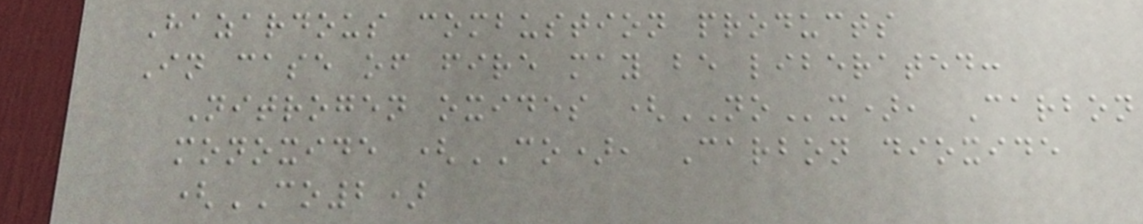Hazardous combustion products
In case of fire may be liberated:
Nitrogen oxides (NOx), Carbon
monoxide (CO), Carbon dioxide
(CO2)
